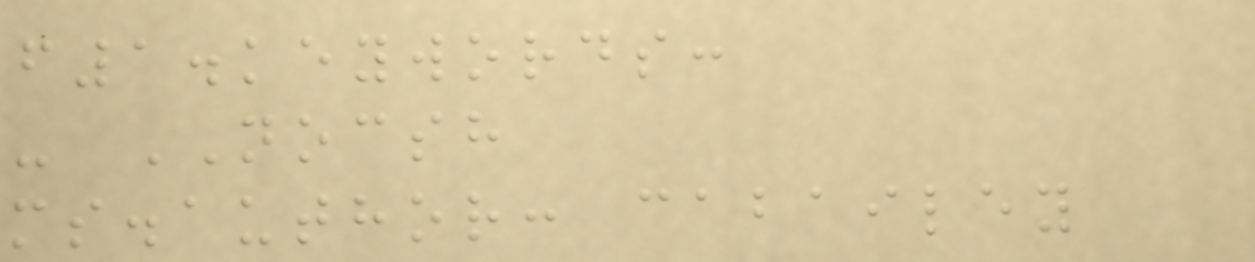f1.keywords:
- NOCSH
ms.author: cabailey
